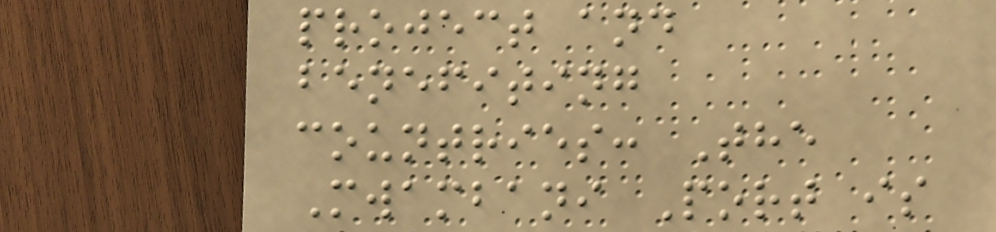project and
benefiting
countries: The
Mwambani Port is
